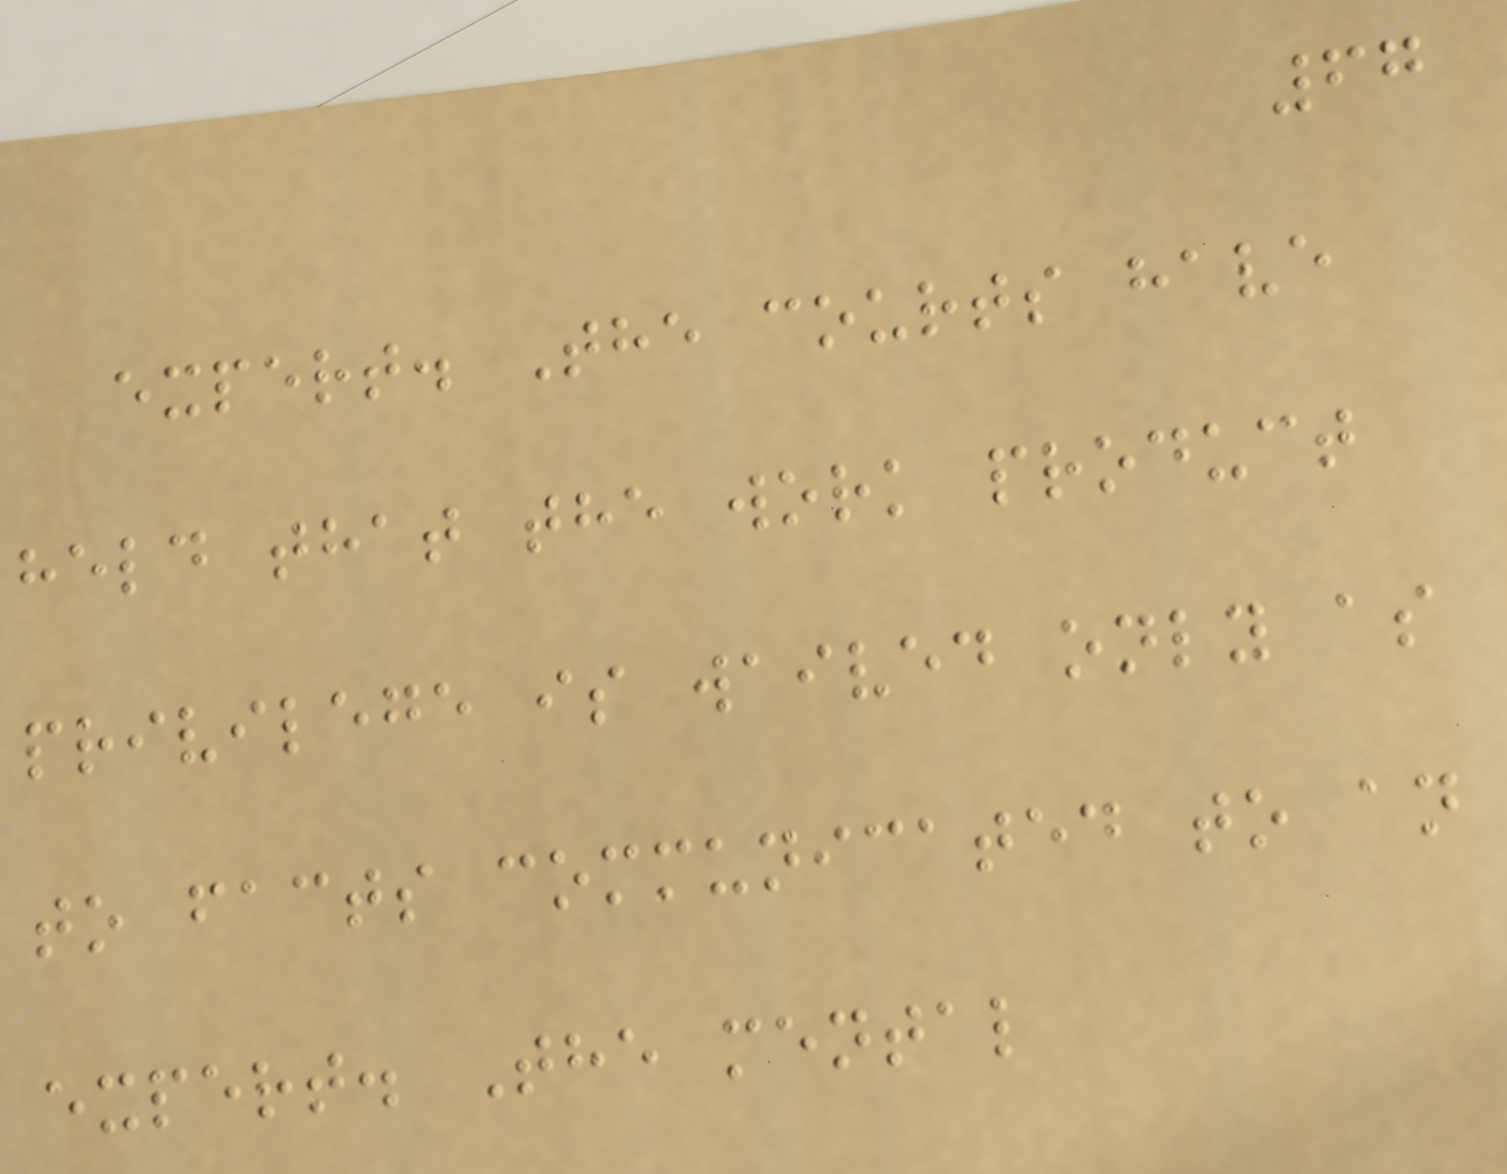67
expert. The courts have
held that the work product
privilege is waived only as
to facts communicated to an
expert. The mental
